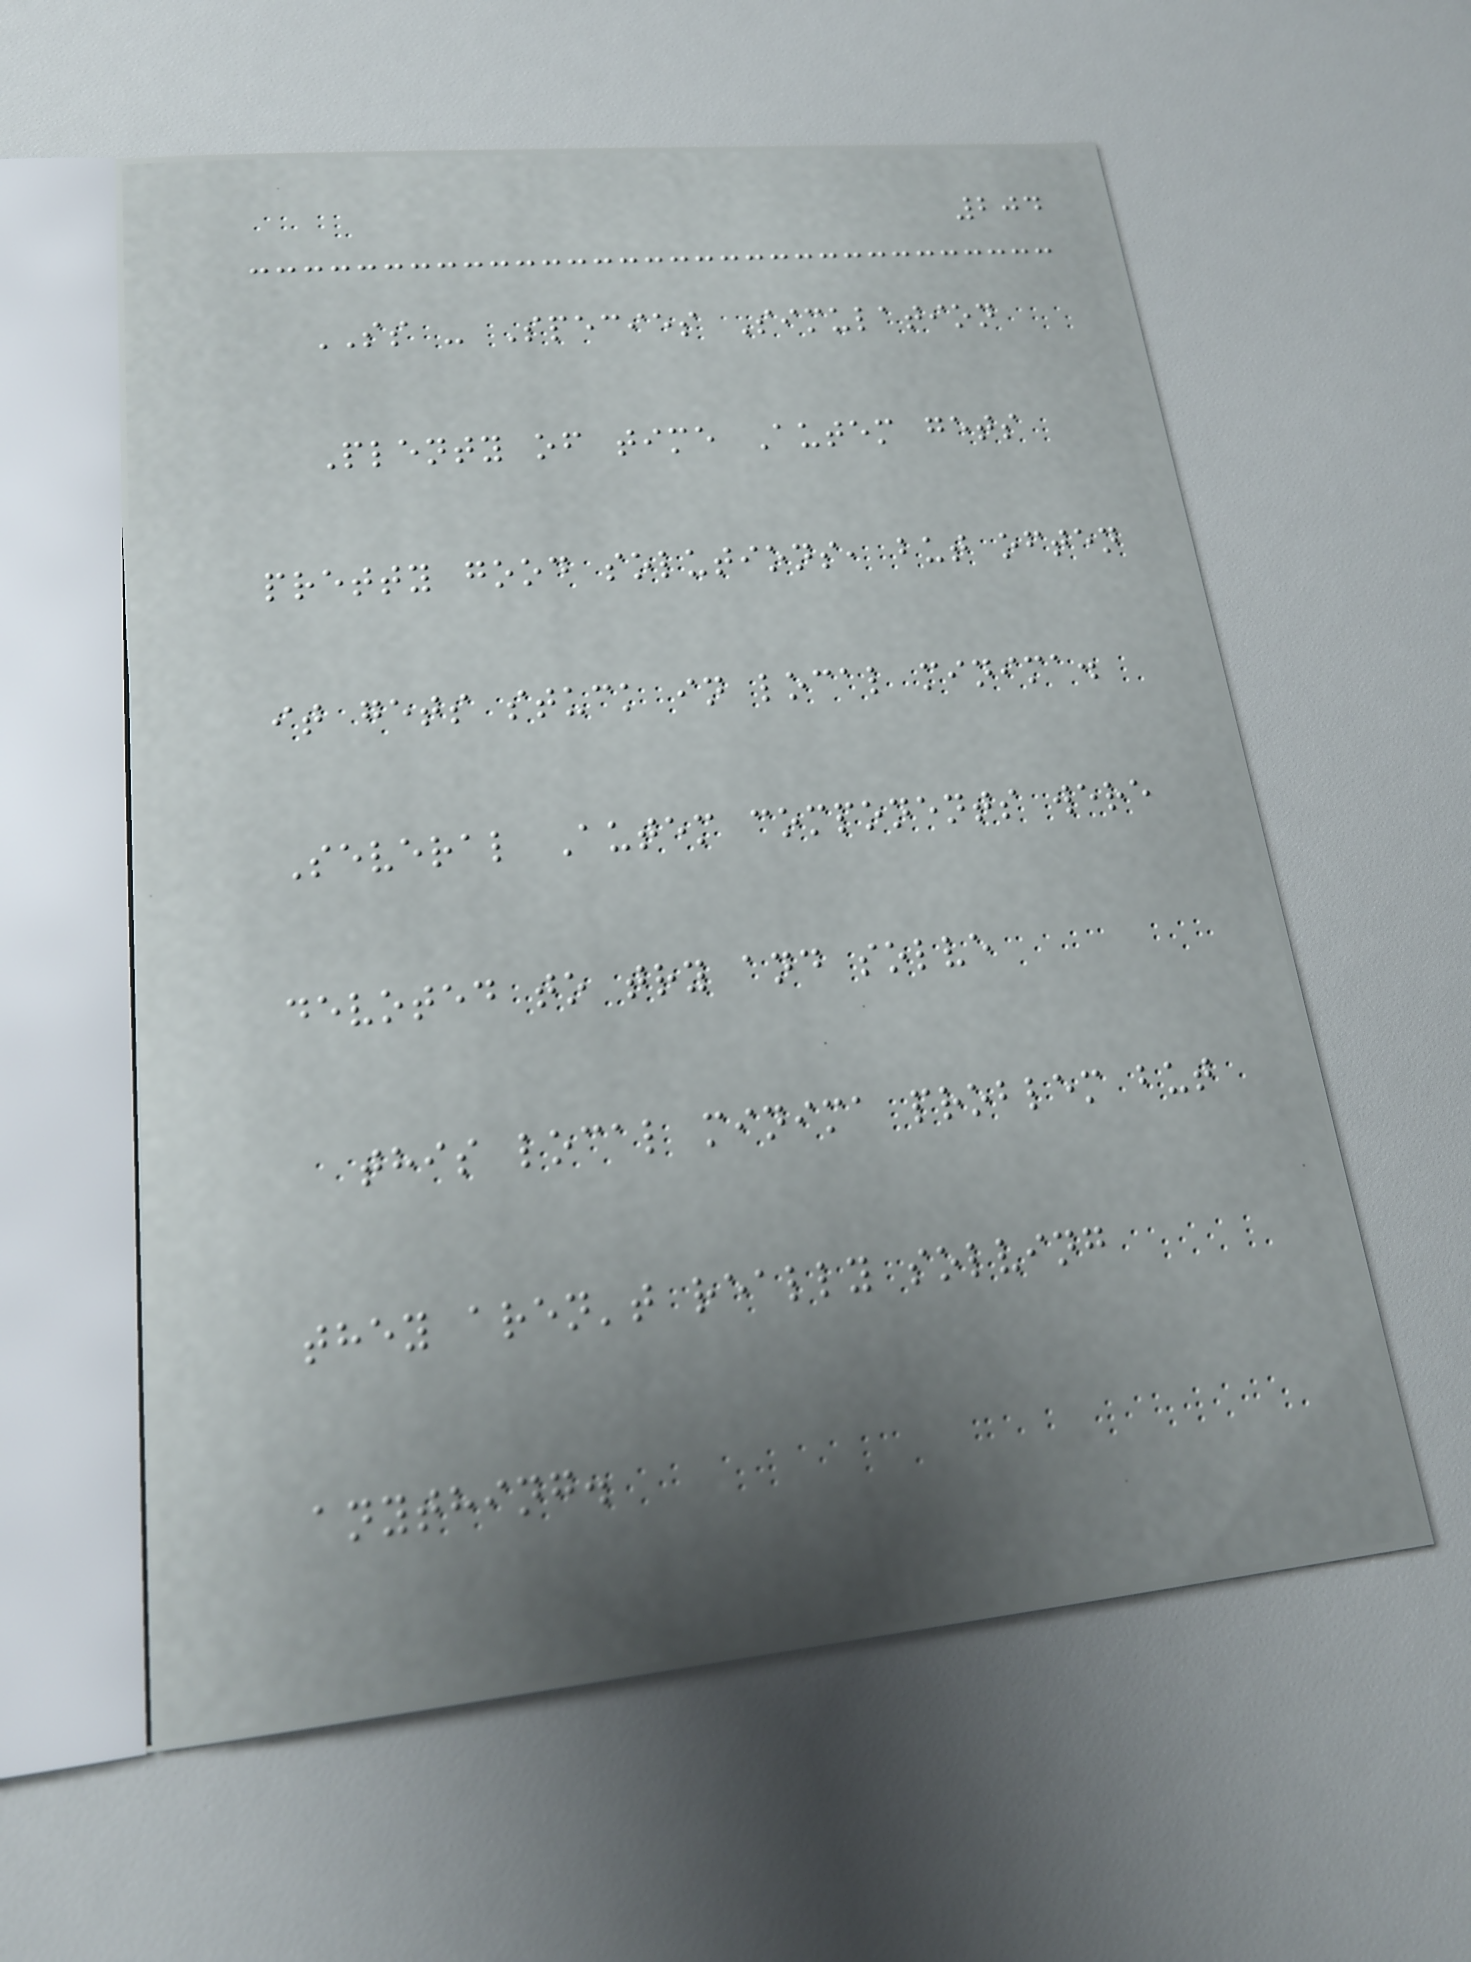204
SS - Species Simulation
Plenty of time Autem gets
pretty good solutions, but often
it gets stuck in local minima.
Several Autem components were
devoted to try and solve
this local minima problem but
they aren't really solving
anything.
